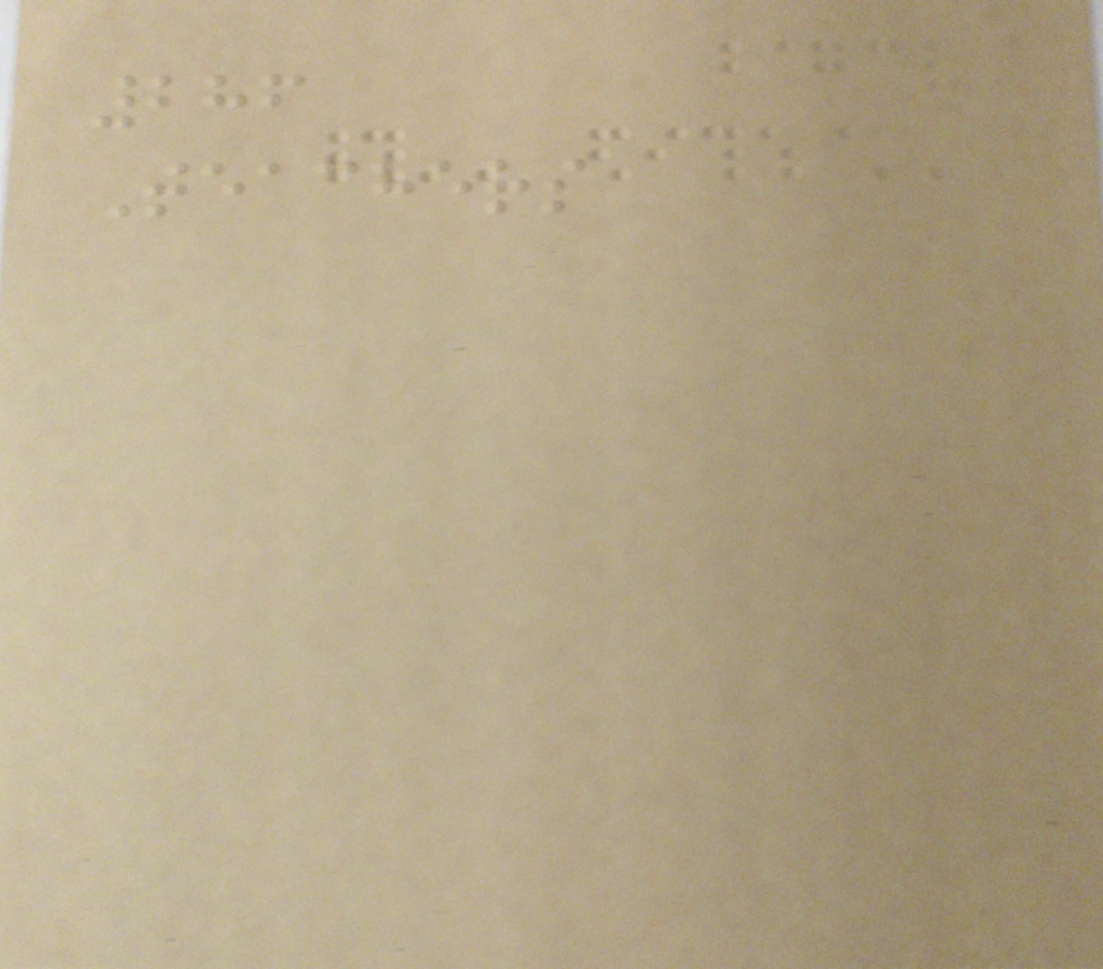286
Teachers
